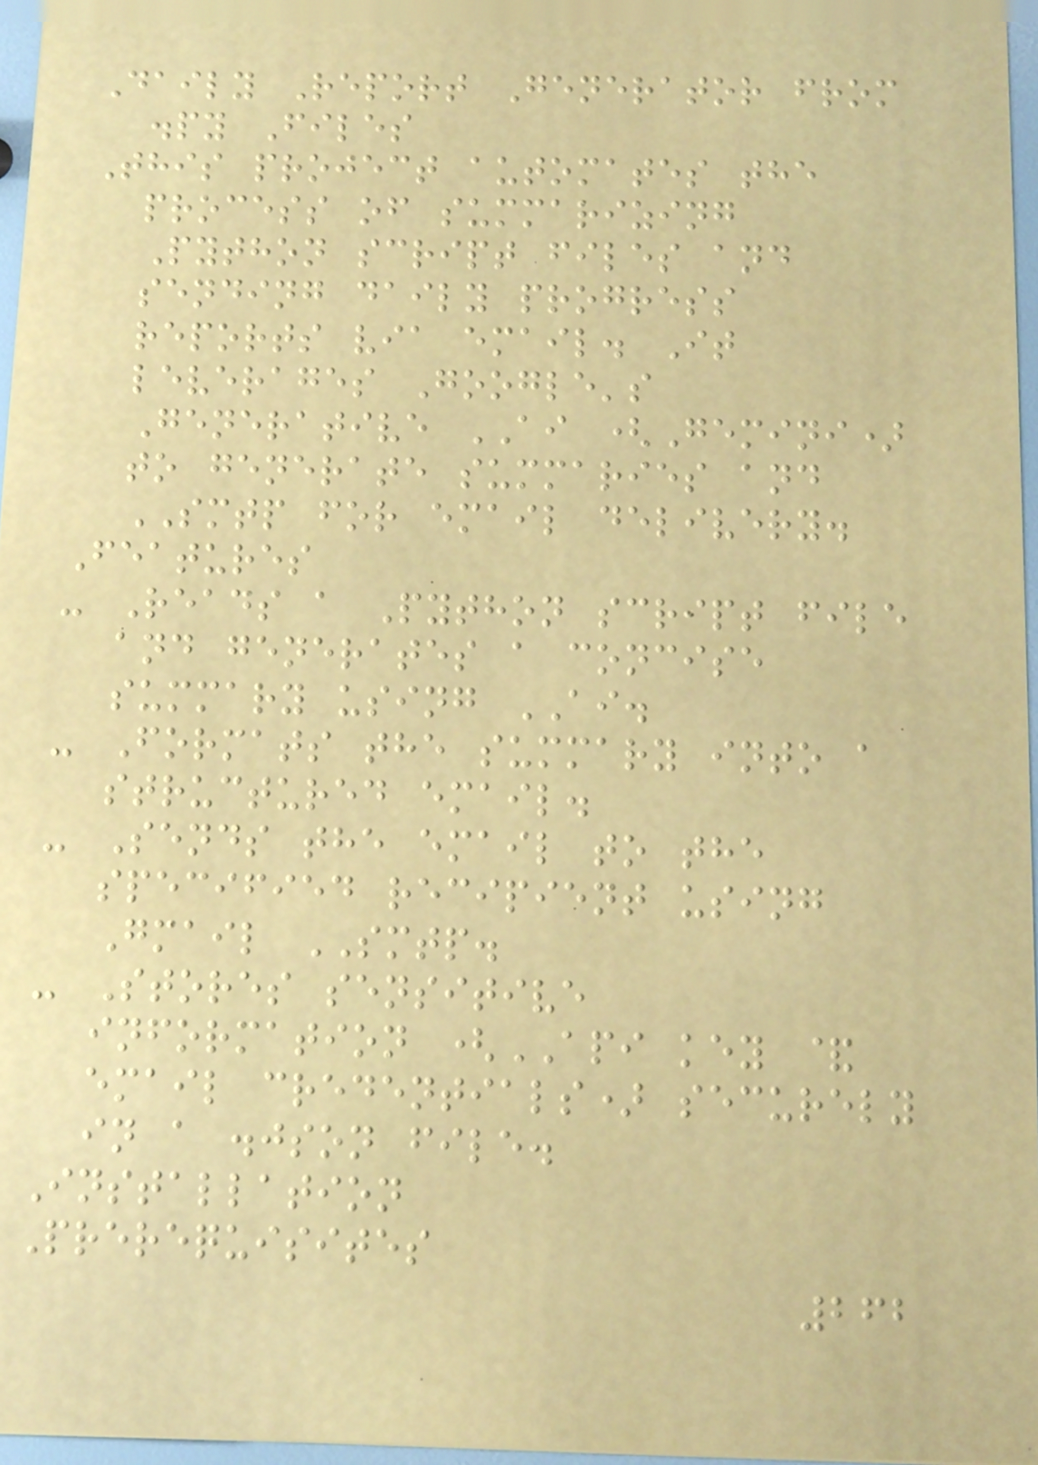Daily Report Generator from
.py Files
This project automates the
process of summarizing
Python script files and
sending daily progress
reports via email. It
leverages Google's
Generative AI (Gemini)
to generate summaries and
SMTP for email delivery.
Features
- Reads a Python script file
and generates a concise
summary using AI.
- Formats the summary into a
structured email.
- Sends the email to the
specified recipient using
Gmail SMTP.
- Stores sensitive
information (API key &
email credentials) securely
in a .json file.
Installation
Prerequisites
262
